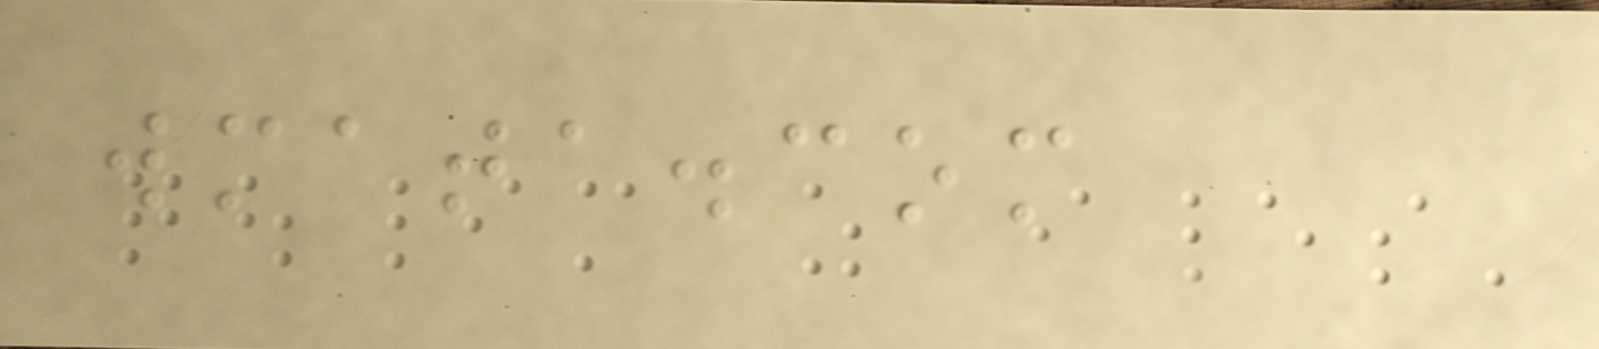wmata.com
